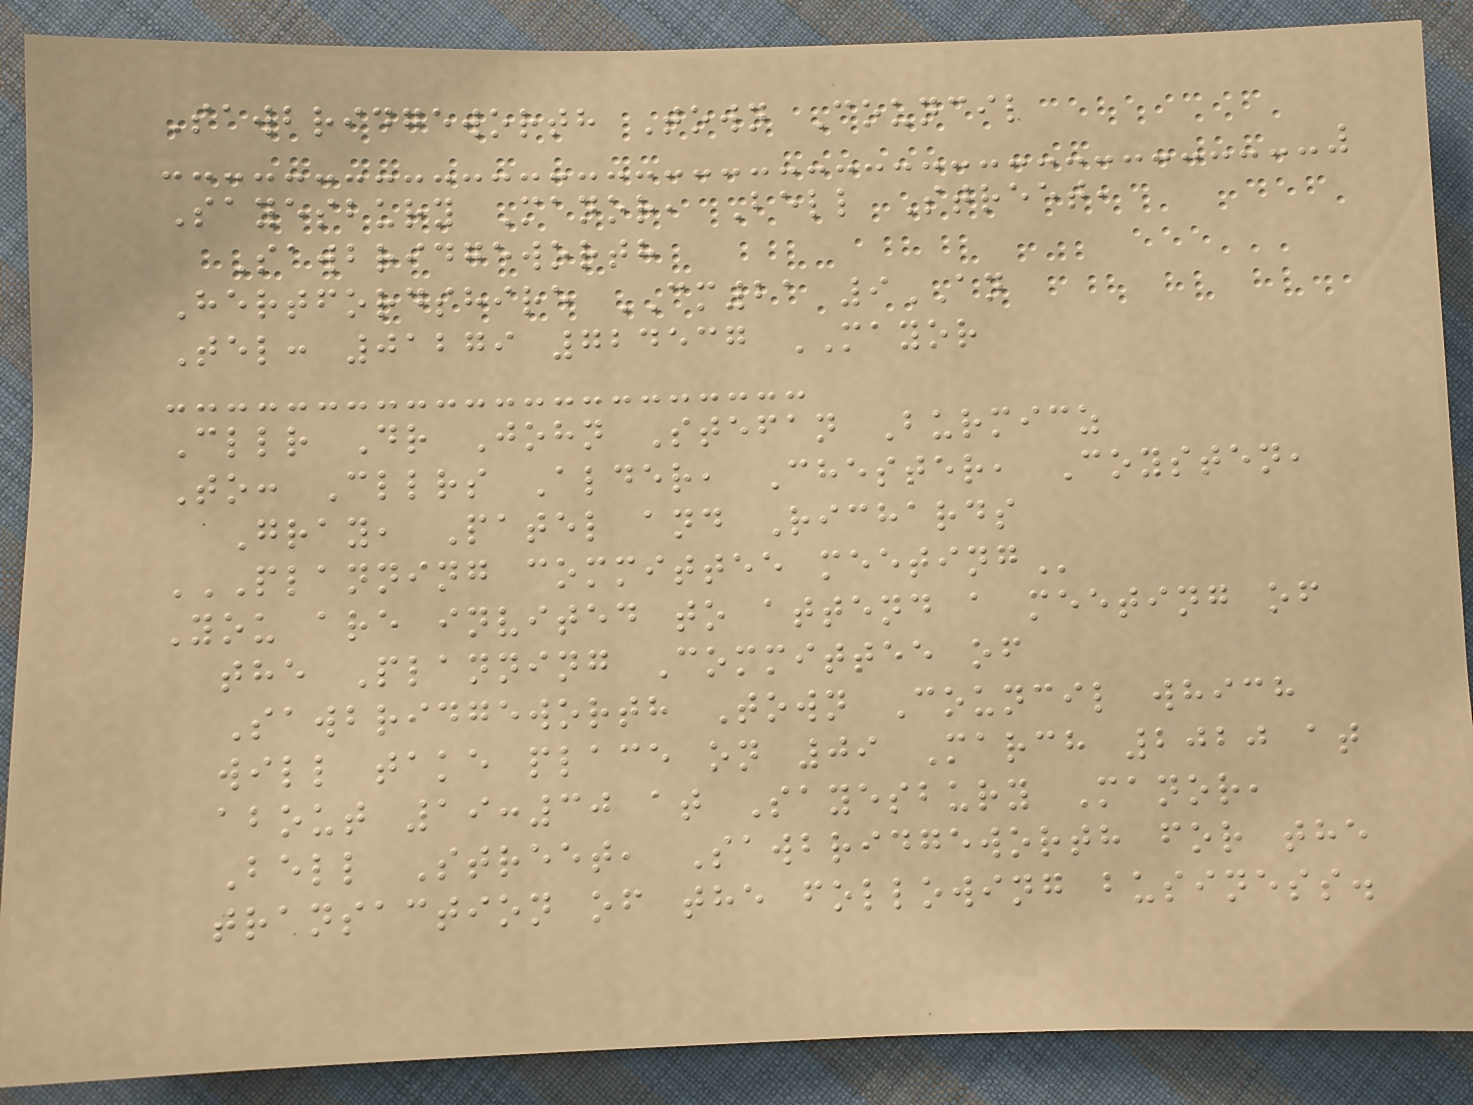Sawbridgeworth Town Council
Sayesbury Manor, Bell Street,
Sawbridgeworth
Hertfordshire CM21 9AN
Tel: 01279 724537 MAYOR
Cllr Dr John Stefan Burmicz
To: Cllrs Alder, Chester, Coysten,
Gray, Patel and Richards
PLANNING COMMITTEE MEETING
You are invited to attend a meeting of
the Planning Committee of
Sawbridgeworth Town Council which
will take place on 09 March 2020 at
about 19:30 at Sayesbury Manor,
Bell Street, Sawbridgeworth for the
transaction of the following business.
